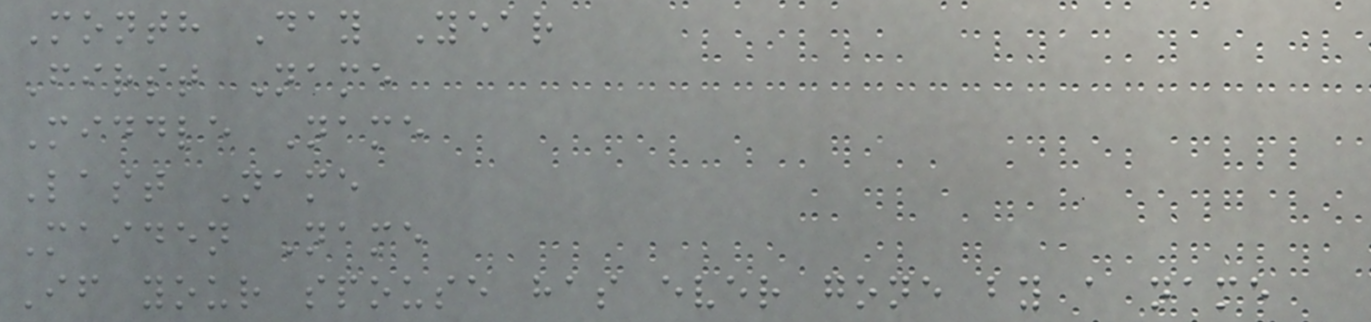Month Day Year
First Name
Middle Name
Last Name
Maiden Name
If your spouse has ever gone by a name
